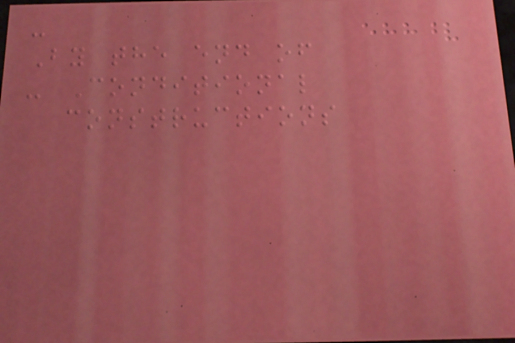-
By the end of
- Conditional
constructions
